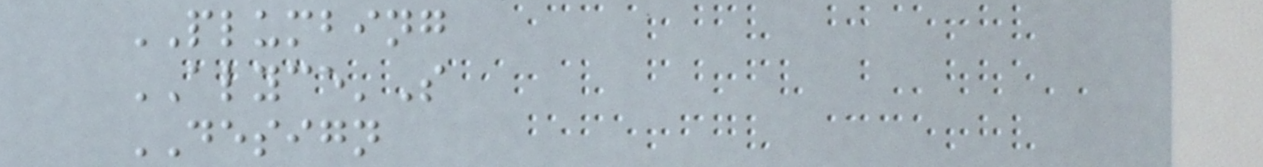PLUMBING
ALYCE'S
DESIGN
